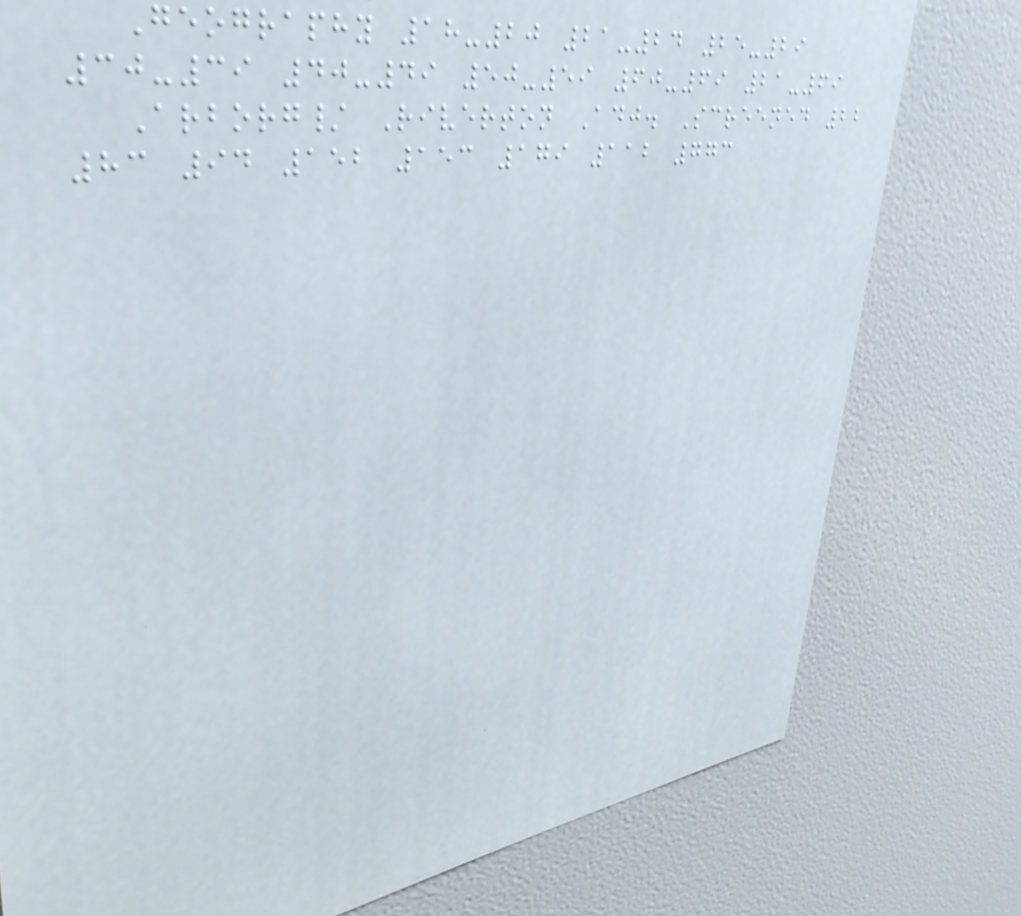Geography 18-20 21-24 25-29
30-39 40-49 50-59 60-69 21-69
Arborg/ Riverton Adj. Screened 22
83 94 152 153 179 112 773
